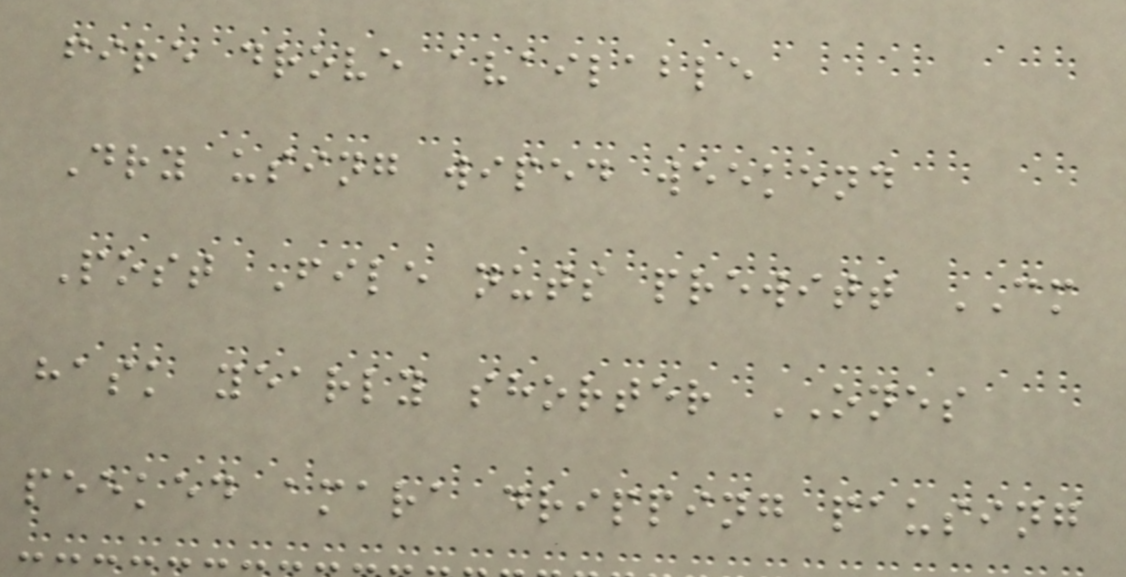fire drove available
Dry using wiped weekend
Post File nuts prewitt CM
hask yearly shorter ONES
peeked amara dripping pausing
